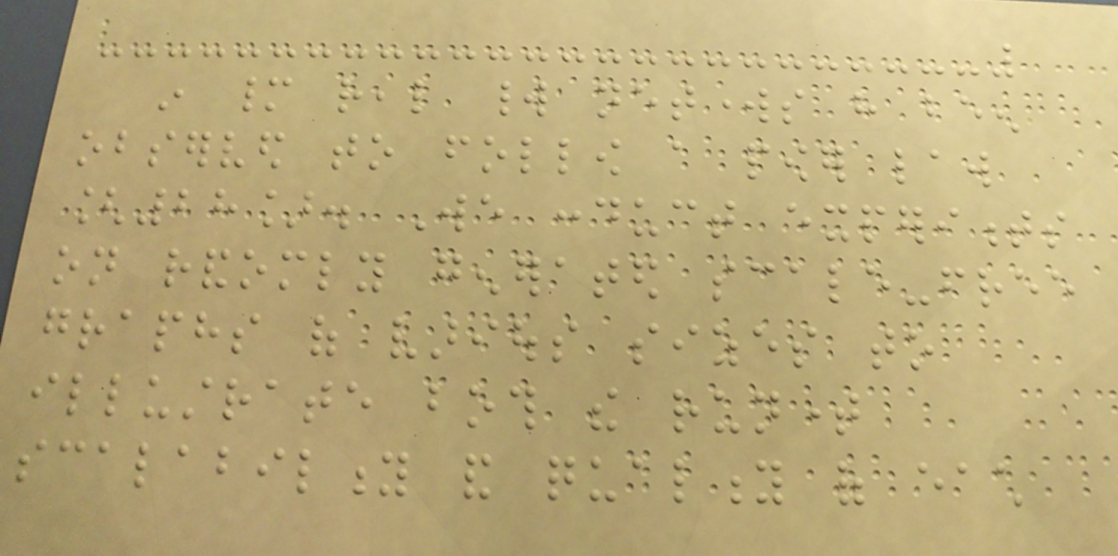in many real world networks have been
observed to follow a power law
[28]. We conduct experiments
on randomly generated scale-free
graphs of various sizes to
illustrate both the runtime
scalability and quality of each
